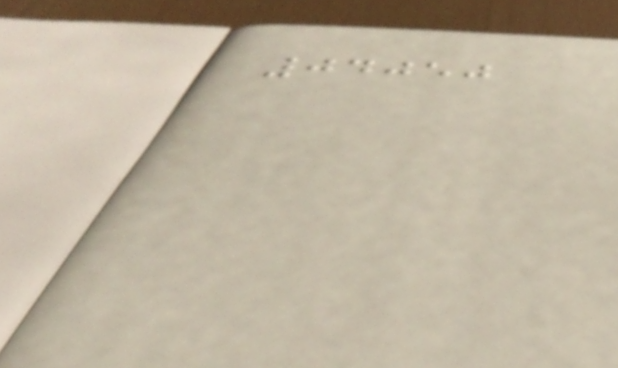04050
